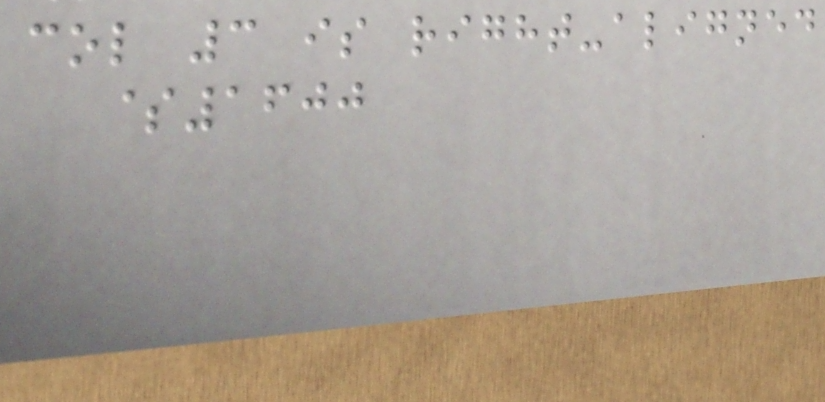col 3 is right-aligned
$1600
